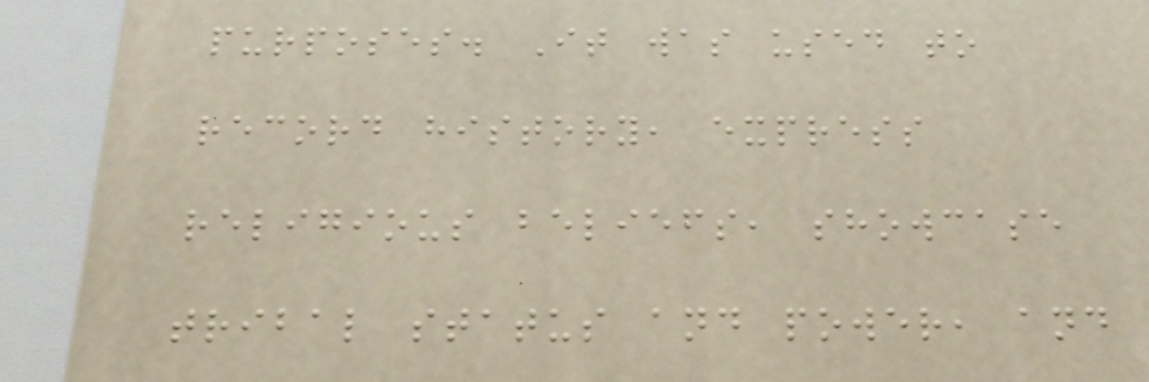purposes. It was used to
record history, express
religious beliefs, showcase
tribal status and power, and
